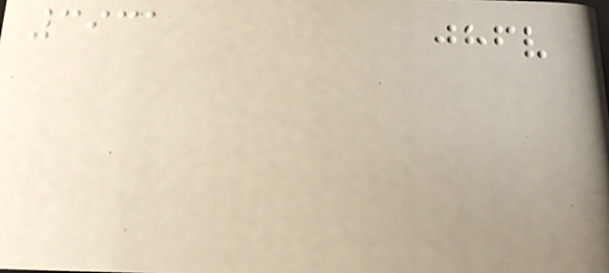3931
